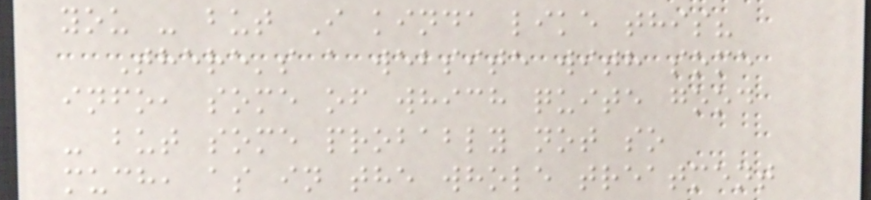you - but I kinda like this?
There's a website with some
info, some of which quite good
- but some probably not so
much, as in the whole treatment
